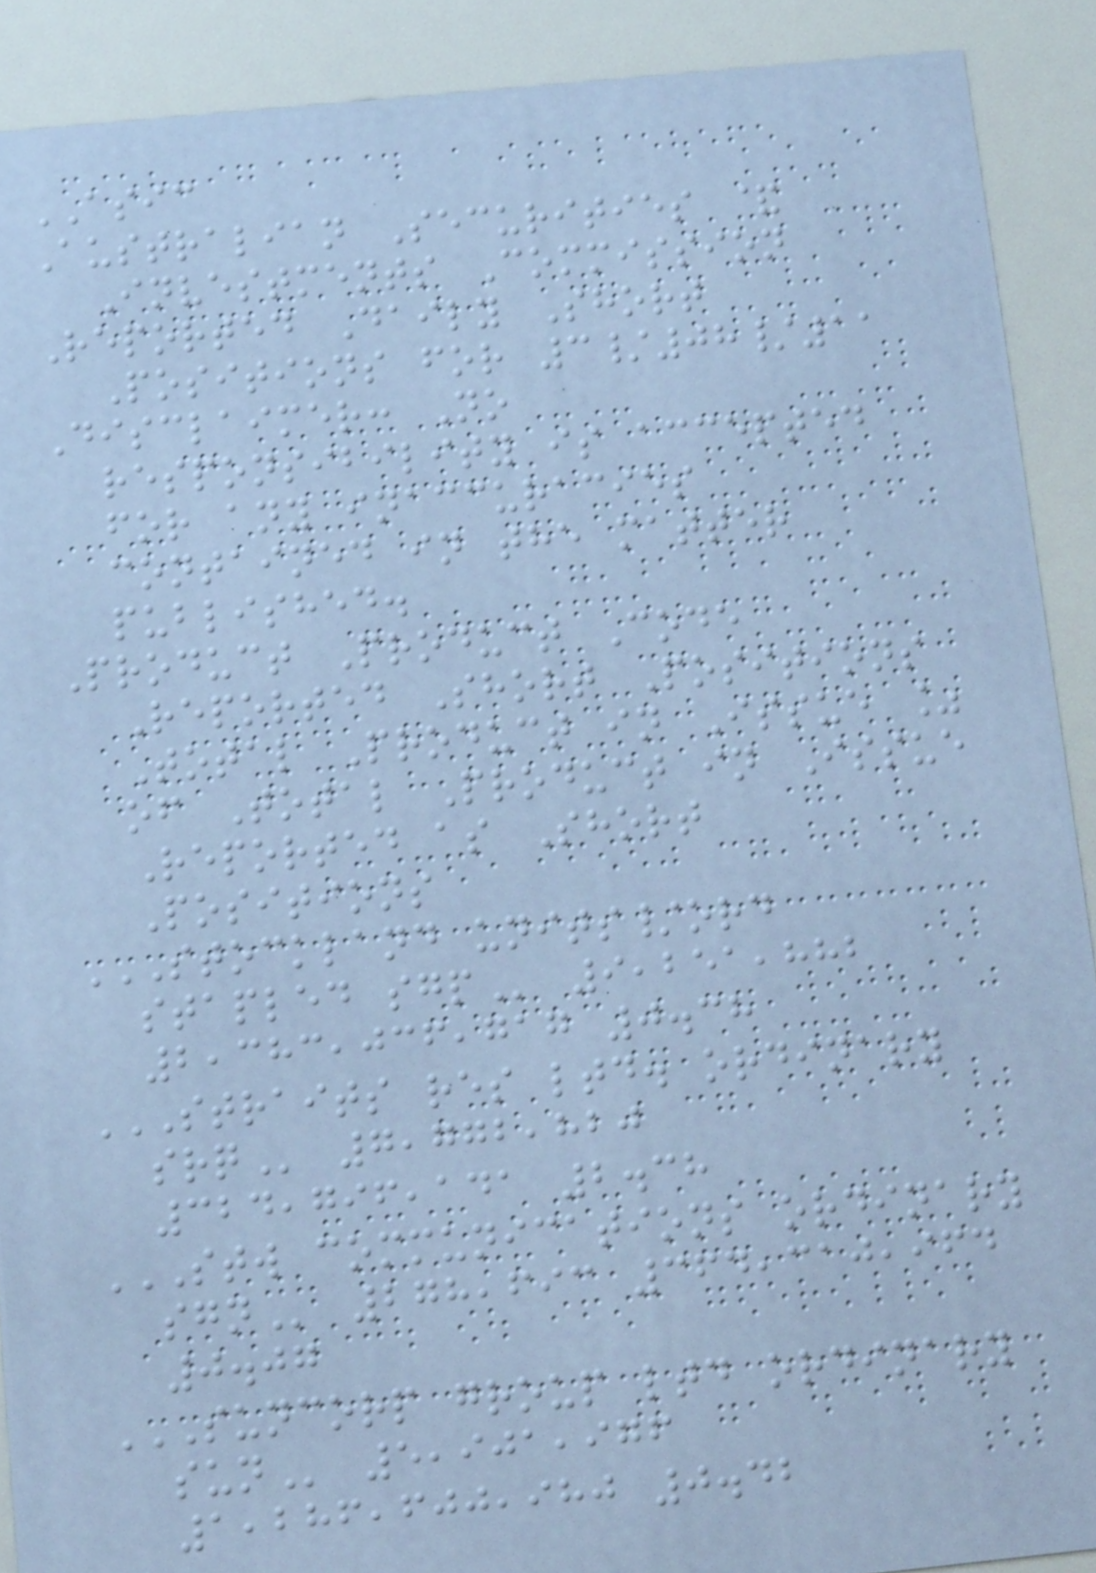ASIC
Australian Securities &
Investments Commission
Reported Daily Short
Positions for 3/08/11
Disclaimer: No
responsibility is accepted
for any inaccuracies
contained in the matter
published.
Product Product Code
Reported Short Positions
Total Product in Issue %
of Total Product in Issue
Reported as Short
Positions
STOCKLAND UNITS/ORD
STAPLED SGP 9,251,882
2,383,036,717 0.38
STRAITS RES LTD. ORDINARY
SRQ 7,772,820
324,796,141 2.38
STW COMMUNICATIONS ORDINARY
SGN 278,693 364,310,964
0.07
SUNCORP GROUP LTD ORDINARY
SUN 5,901,976
1,286,600,980 0.42
